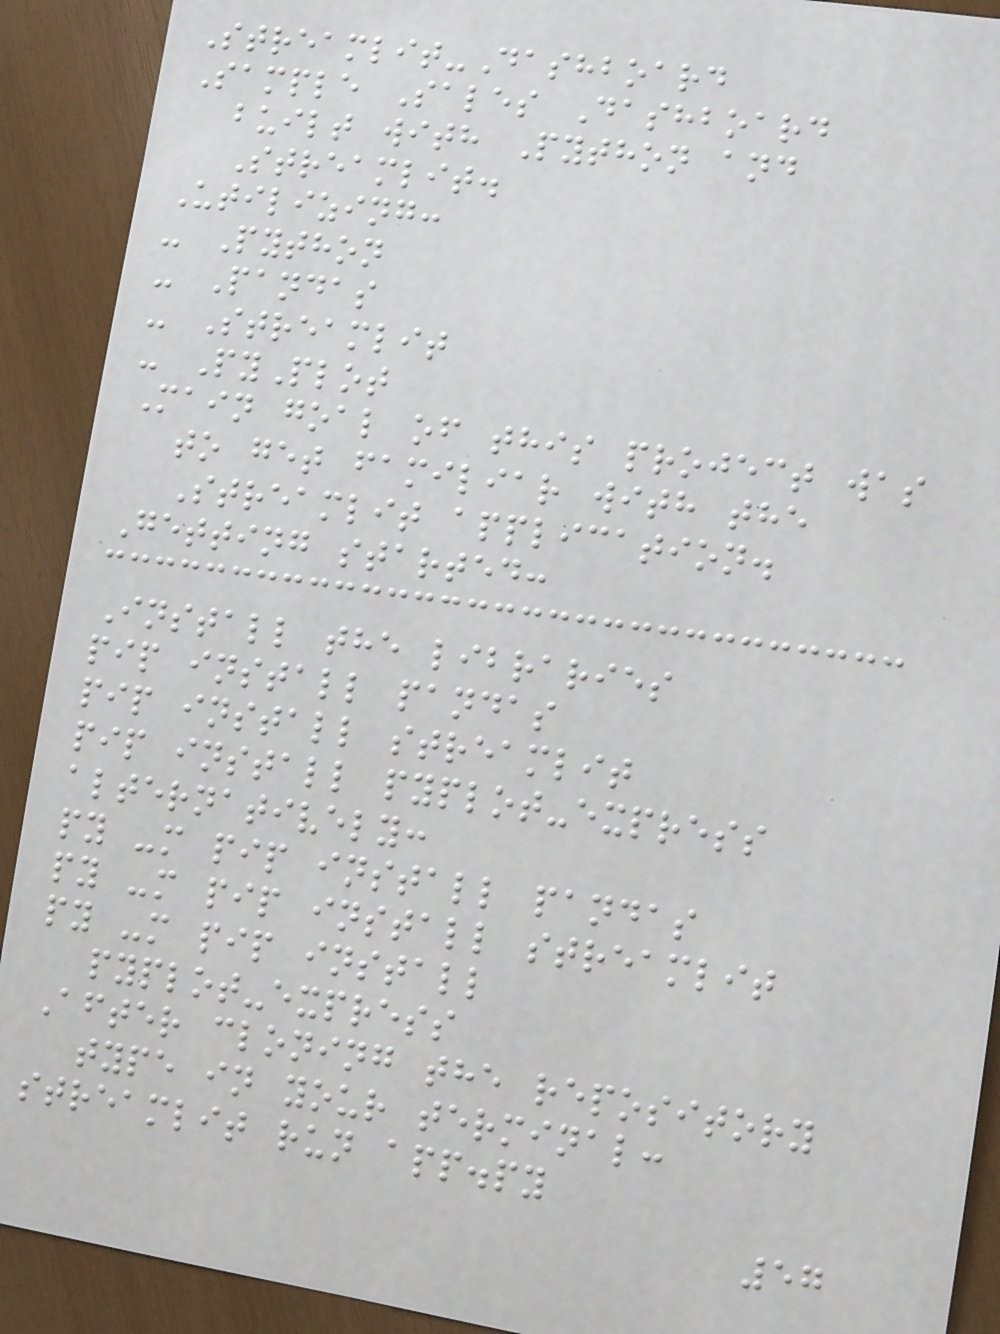Streamlit-Dashboard
Sample Sales Dashboard
built with Python and
Streamlit.
Utilizing:
- Python
- Pandas
- Streamlit
- PyPlot
Main goal of this project was
to get familiar with the
Streamlit application.
Getting started:
Install the libraries
pip install pandas
pip install streamlit
pip install pyplot-express
alternatively:
py -m pip install pandas
py -m pip install streamlit
py -m pip install
pyplot-express
After cloning the repository
type in your terminal:
streamlit run app.py
57
